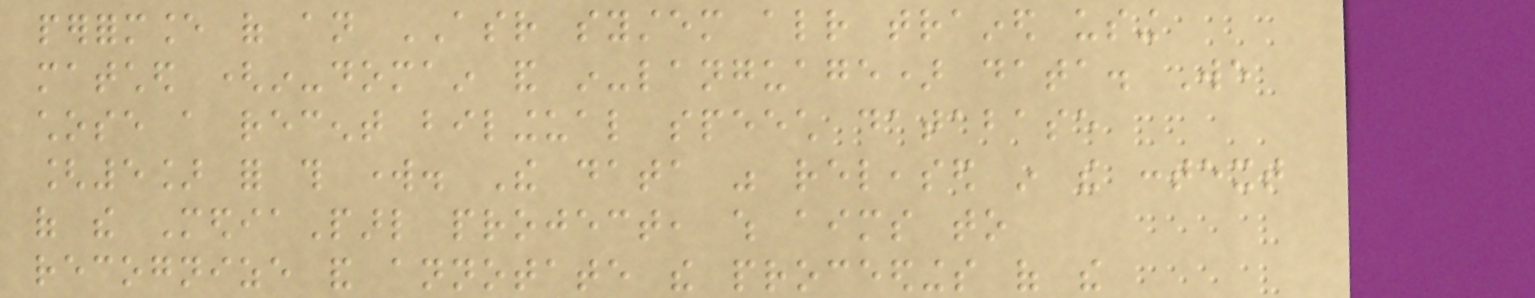performance of an ASR system already trained using
matched (in-domain and in-language) data. We
chose a recent bilingual speech database
[5] for this work. The data was released in the context
of the MediaParl project, which aims to
recognize and annotate the proceedings of the
